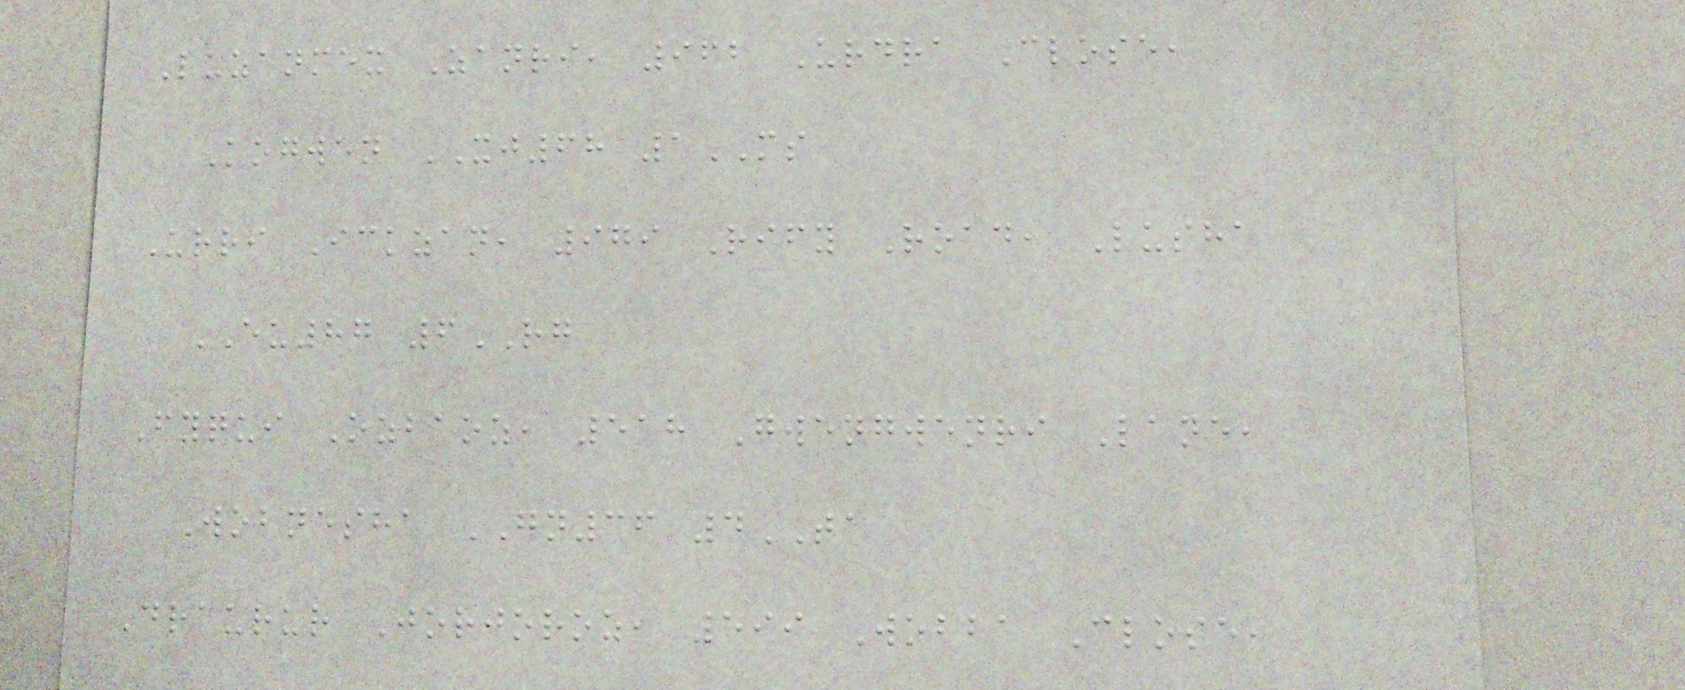Luzanmex Zanri, 962 Urdra Close,
Kogwen XJ68 1MS
Urri Ickzan, 979 Rify Road, Lusha
EU87 6RG
Fyqui Ozbaoz, 518 Gwengwenri Lane,
Wobnesha GN36 4TA
Draurur Jorjoroz, 599 Wobba Close,
